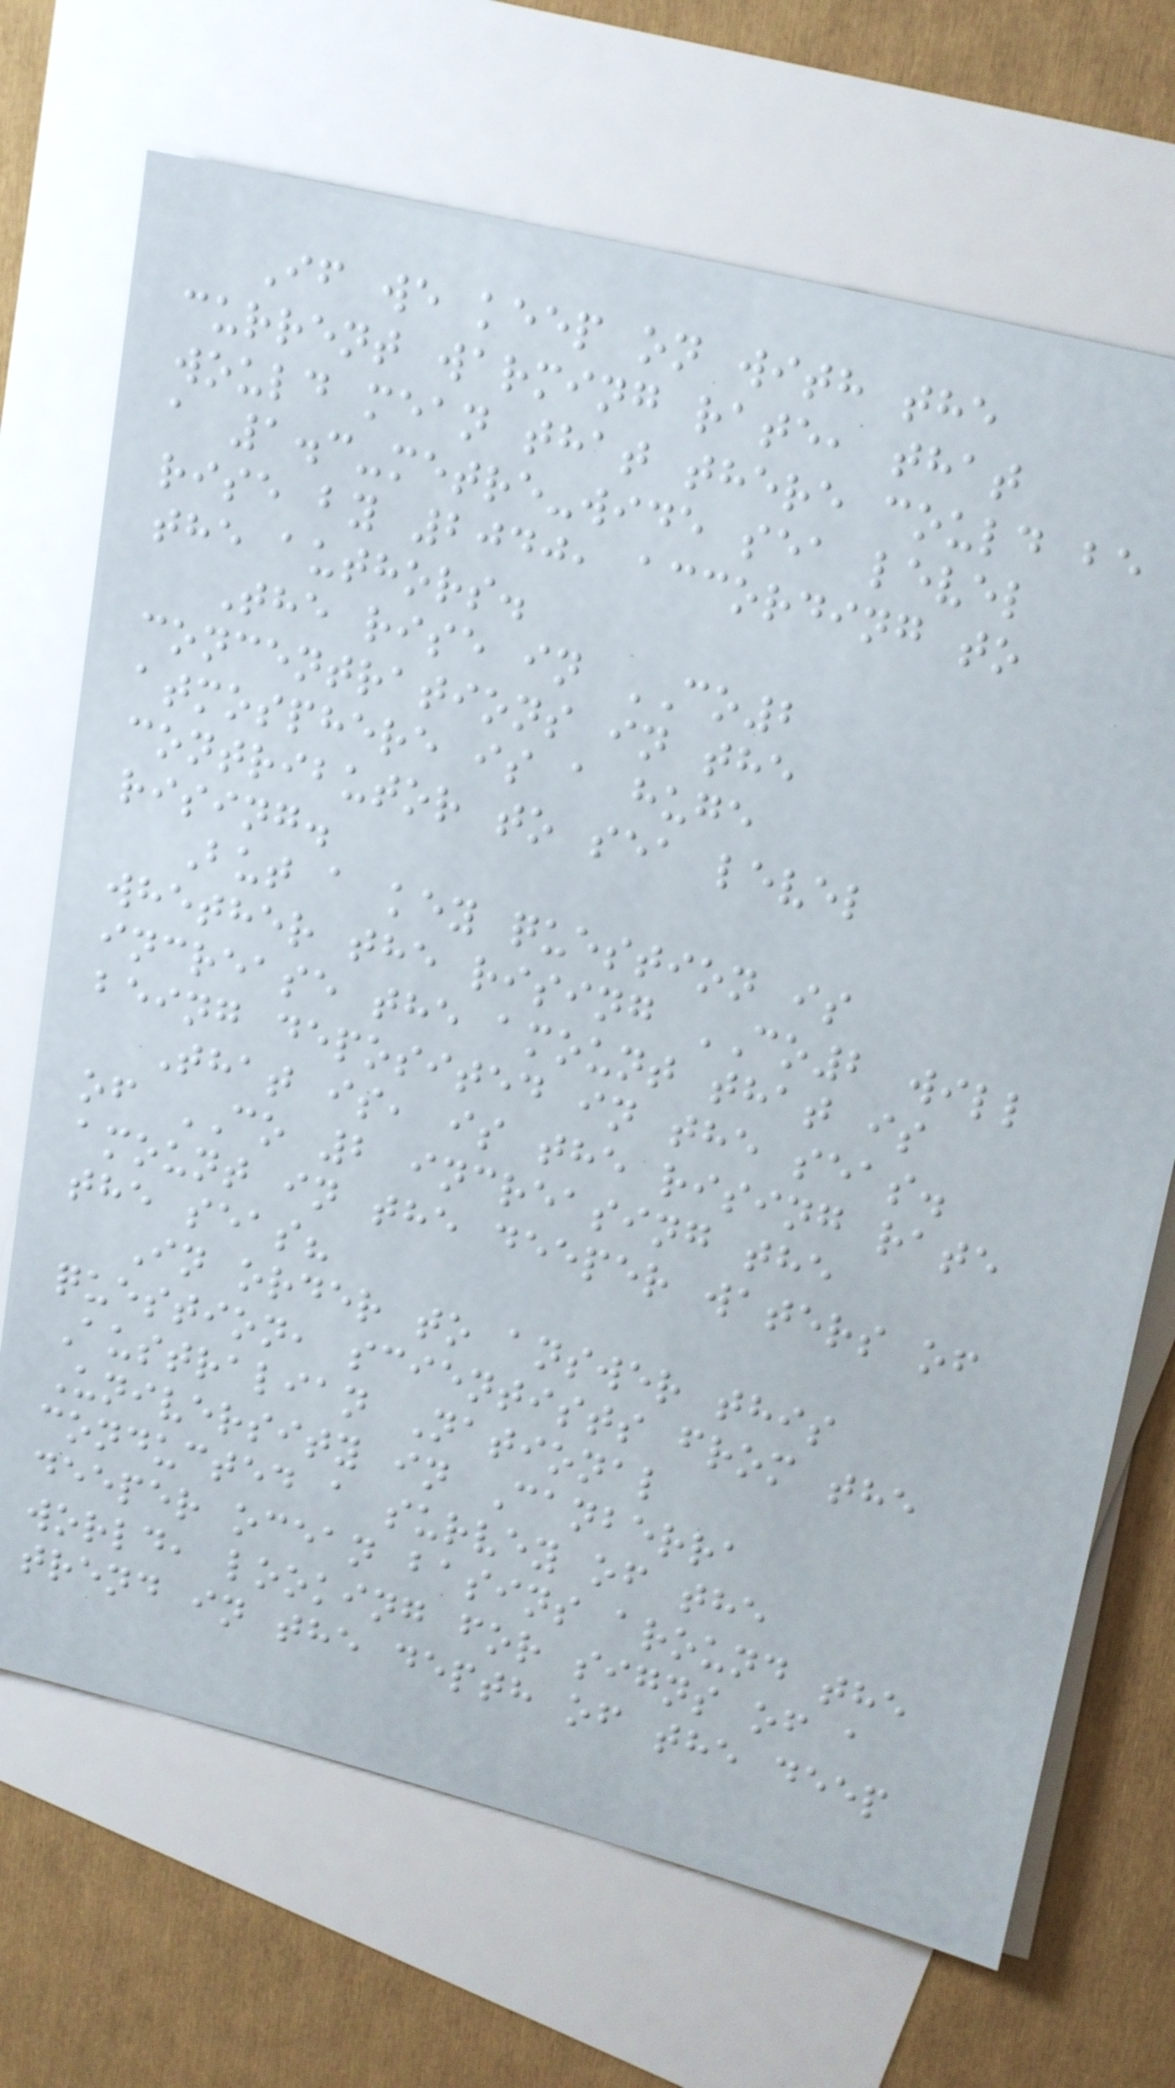If we keep on with the
current warming rate, that
would mean that there could be
a 1.3-metre-wide sea level
rise by 2040, according to
the authors.
The rise in CO2
concentrations in the
atmosphere is a huge
contributor to sea level
rising.
But a key question is
whether the rising CO2 will
increase the amount that is
being deposited in the seas.
That is, is the rising rate
of CO 2 increasing the
amount in the deeper waters of
the seas?
In order to answer this
question, scientists from the
Australian National
University in Canberra
conducted a survey of the
deeper ocean basins around the
world, looking for signs of a
trend in the depth of the deep
